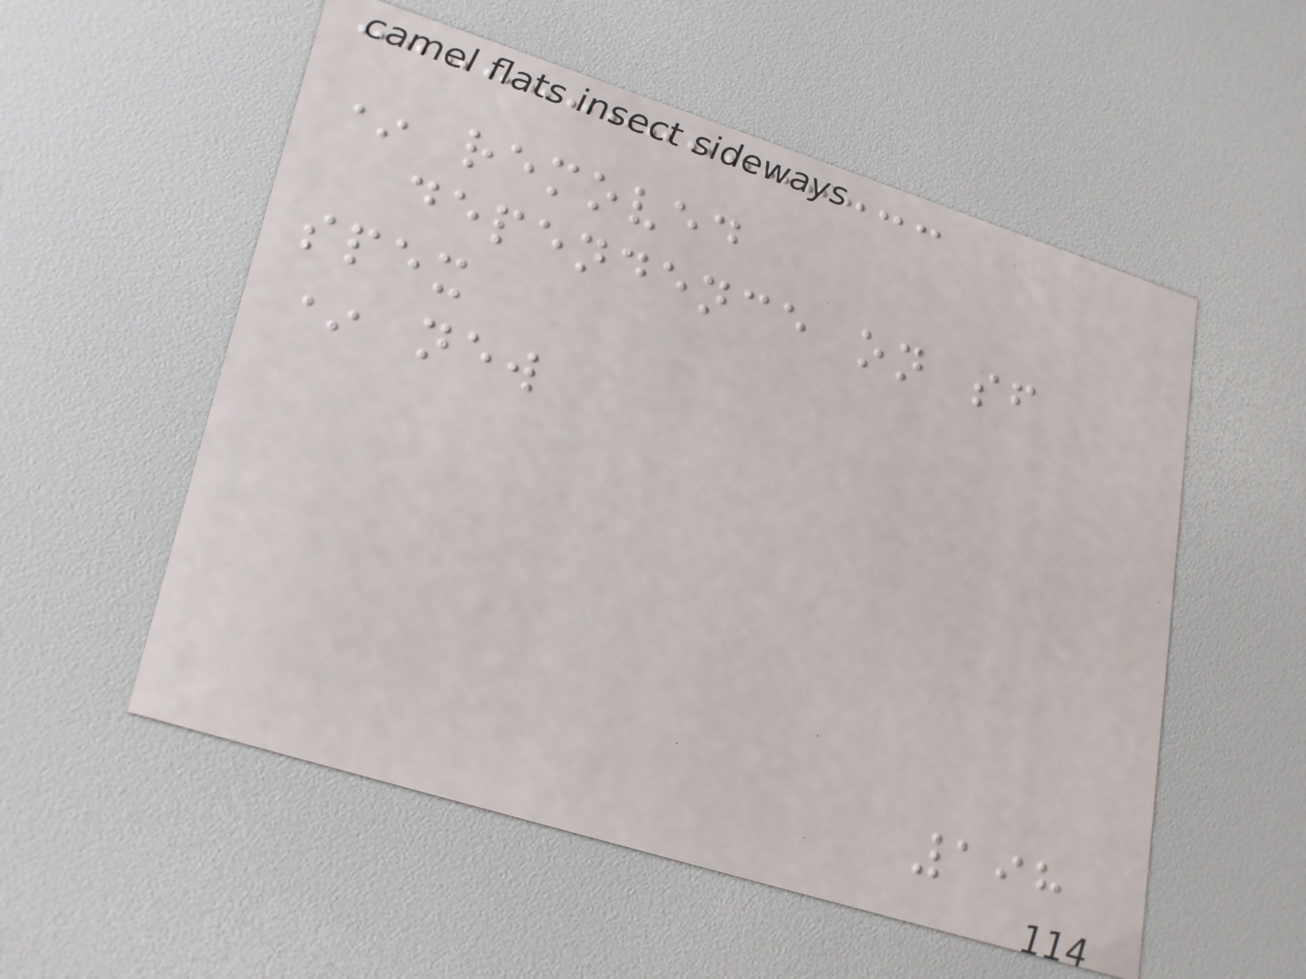* removed
dependence on sf
spex
* new
198
